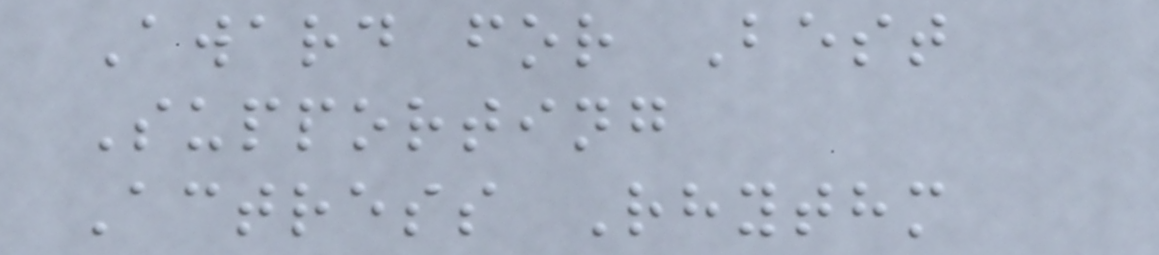Award for Best
Supporting
Actress Rhythm
